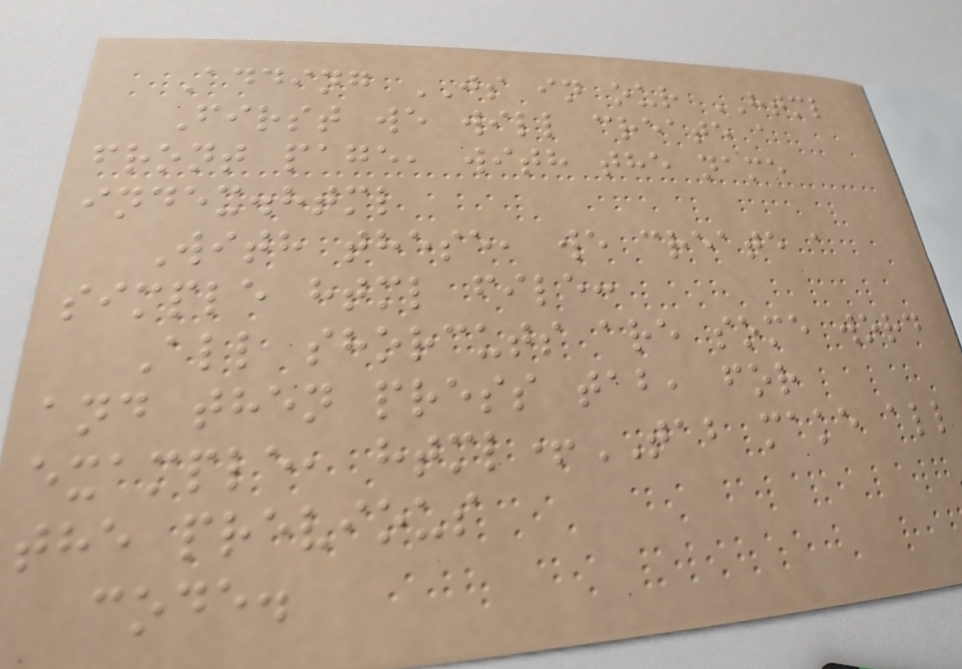Adding JS in our HTML
First we will create a
front page, with the name
index.html
With these, we create a
simple html file:
All shorcuts are some word
and then press tab, for
example, html+TAB make all
the previous
code.
